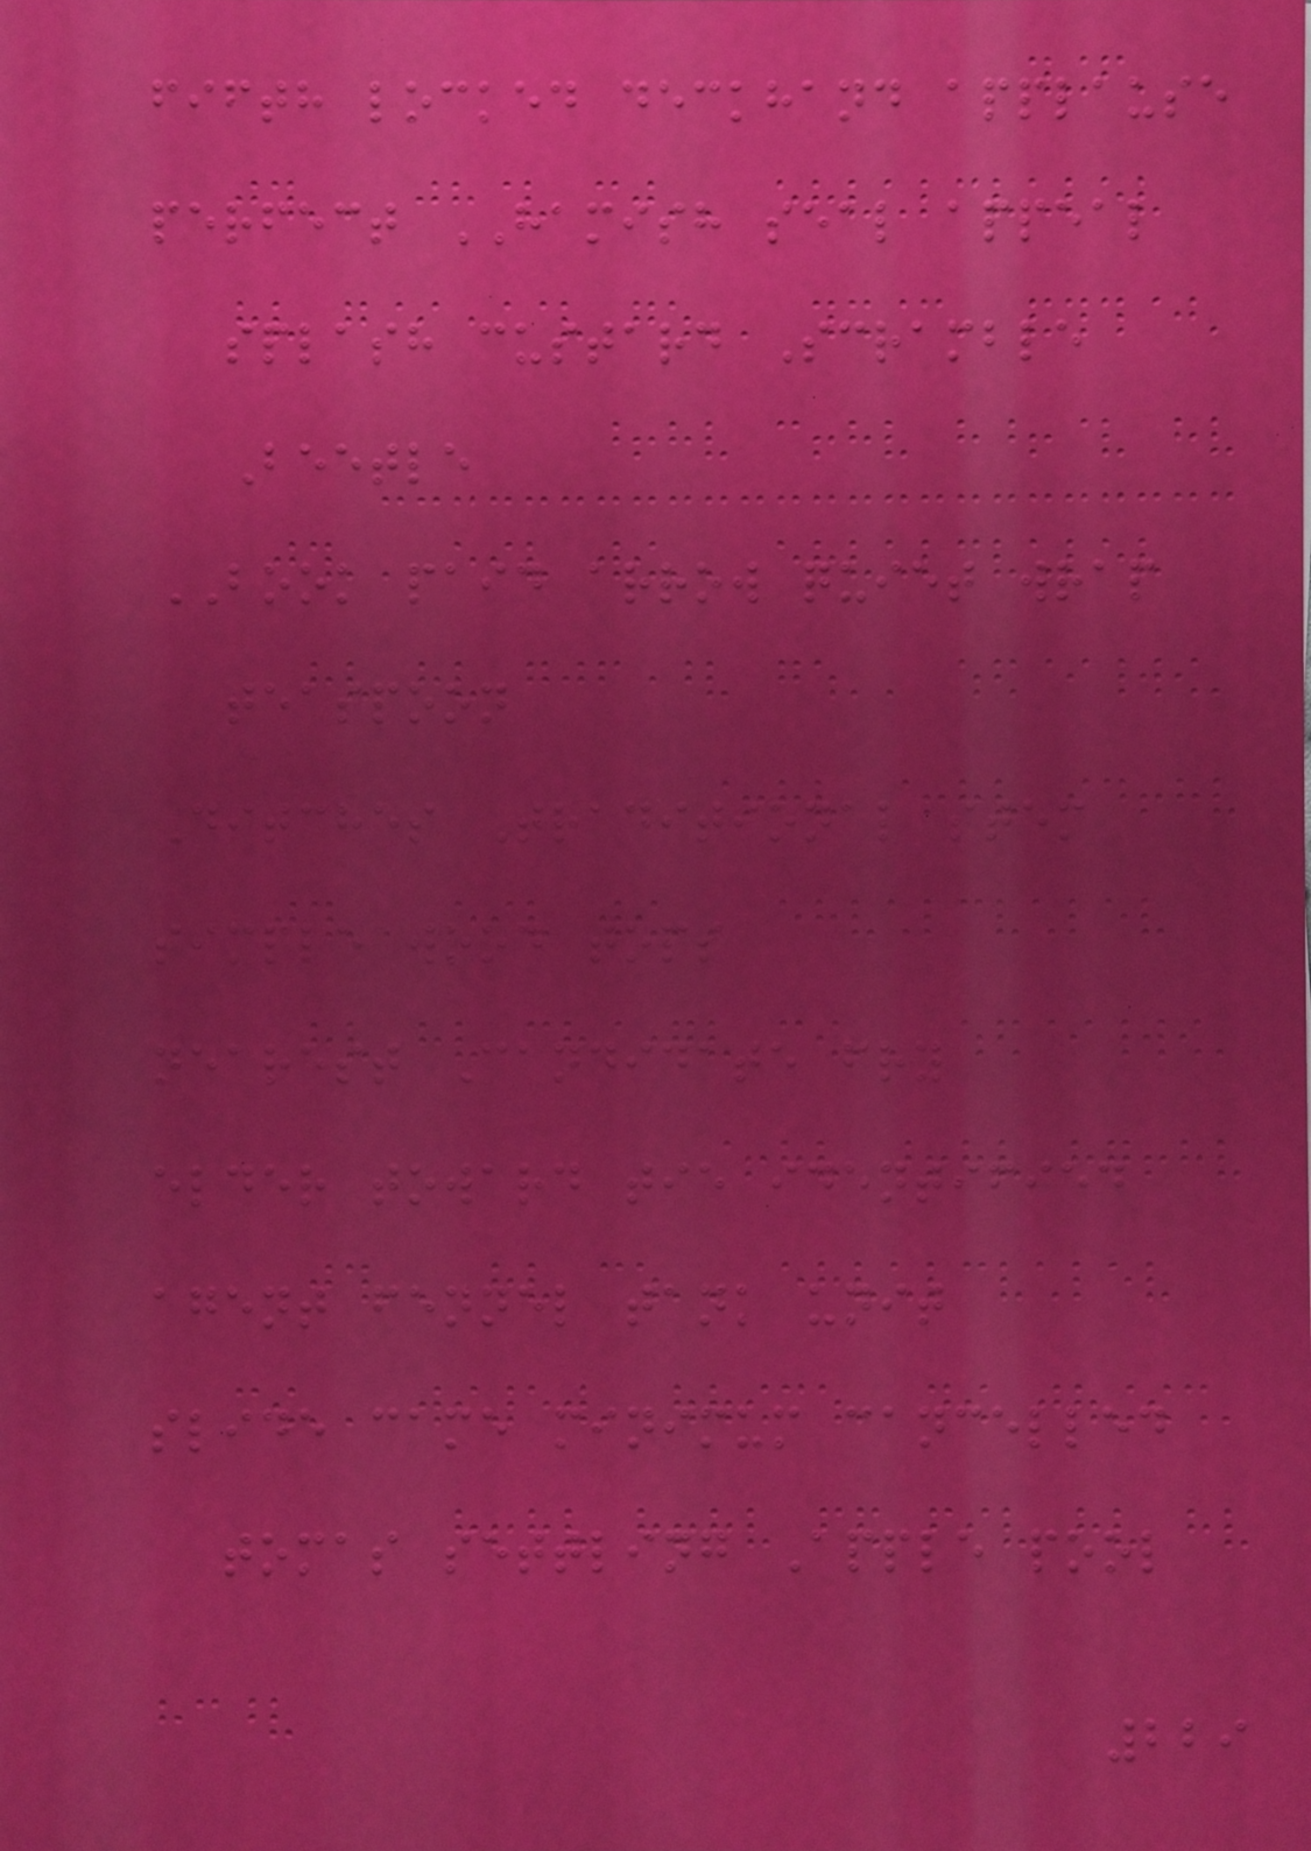fifth locked deckhand applause
perfect HAMISH seal appeal
splash custard Scramble
Beetle
BOOK paid arrow quiet wrap
teaspoon
Ditches Traditional stem
simple wood tops
nearest Candidate fry
elder toward tie identified
agent fennel tank unit
slide came minimum cancelled
tomas settling Apple pool
229
